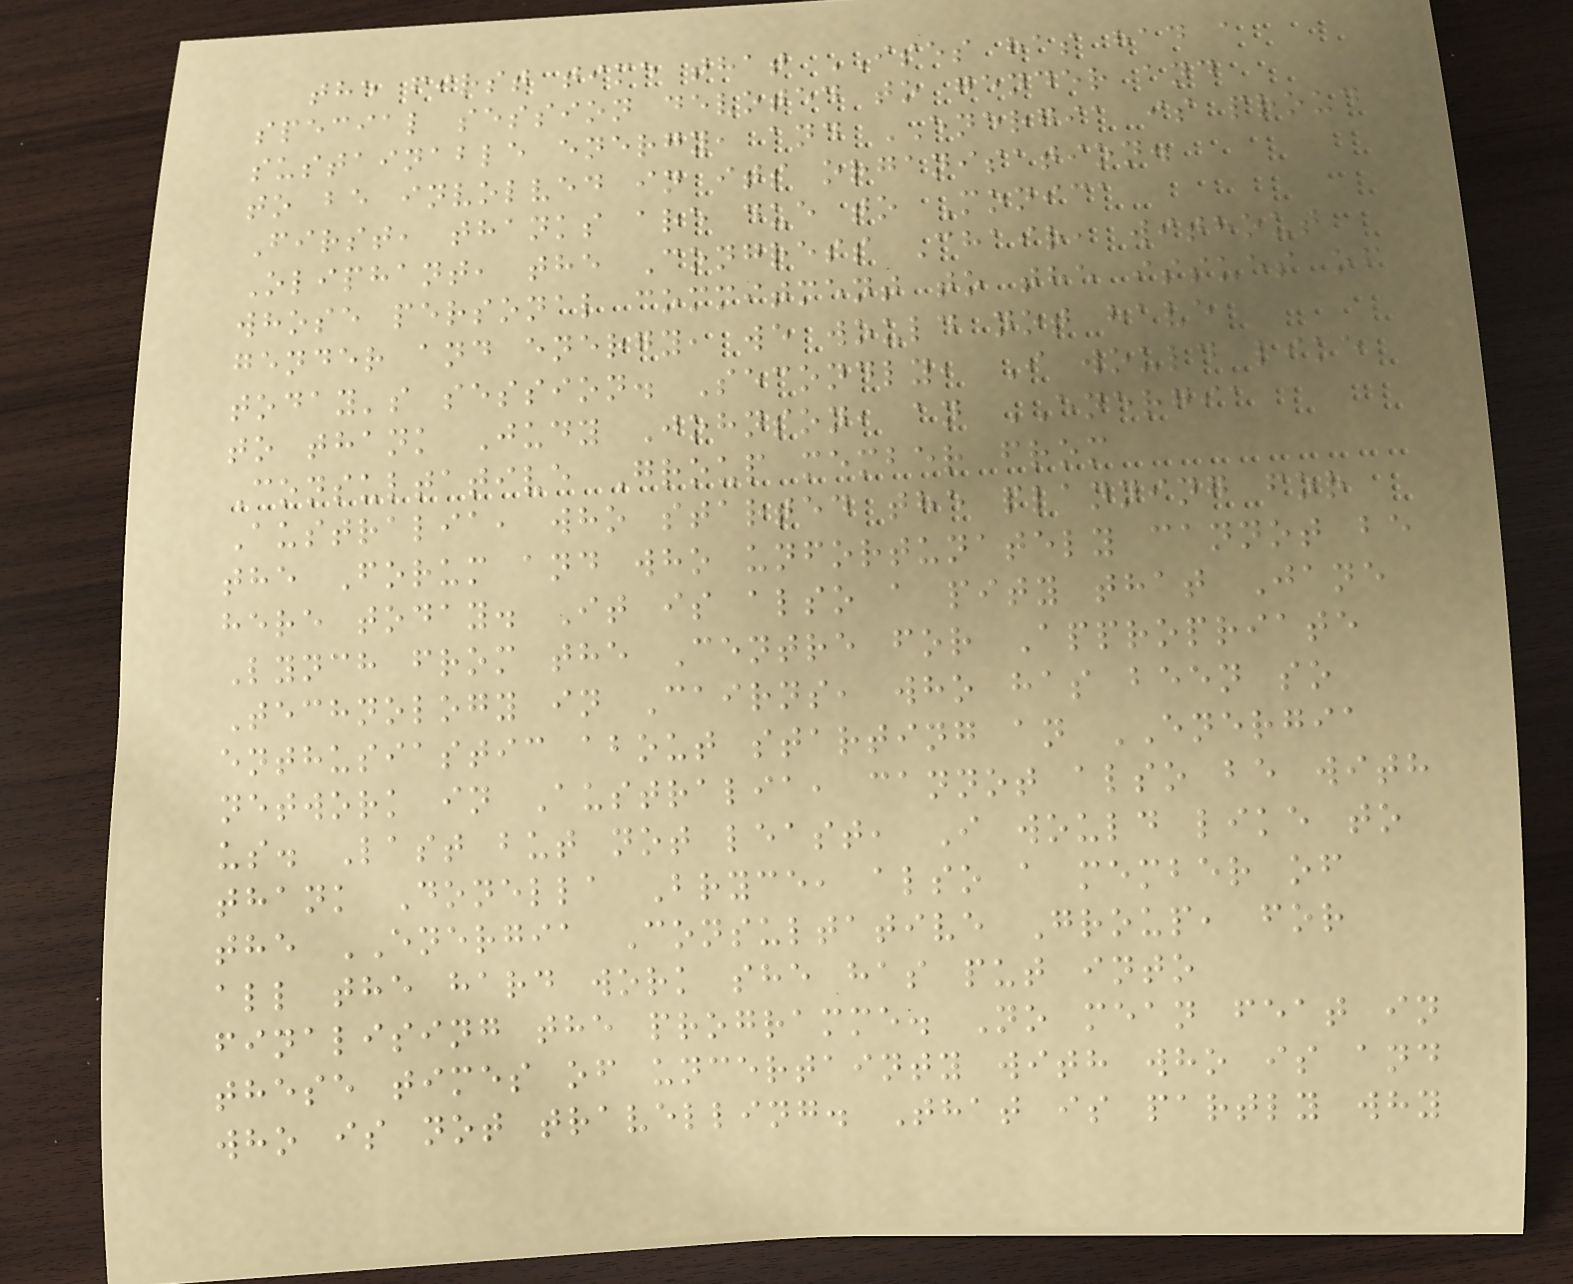the first time that ISES has had a
special session devoted to gender and
sustainable energy, and ENERGIA is proud
to be involved in its organisation.
First, thanks are due to Monica
Oliphant, the Congress Chair, without
whose personal commitment to the issues of
gender and energy, we would not have
today's session. Secondly, I would like
to thank Judy Johnson, an ENERGIA
Consultative Group member from
Australia, who started the planning for
the Forum and who unfortunately cannot be
here today. It is also a pity that Jane
Lynch from the Centre for Appropriate
Technology in Cairns, who has been so
enthusiastic about starting an ENERGIA
network in Australia, cannot also be with
us. Last but not least, I would like to
thank Donella Bryce, also a member of
the ENERGIA Consultative Group, for
all the hard work she has put into
finalising the programme. No mean feat in
these times of uncertainty with who is and
who is not travelling. That is partly why
